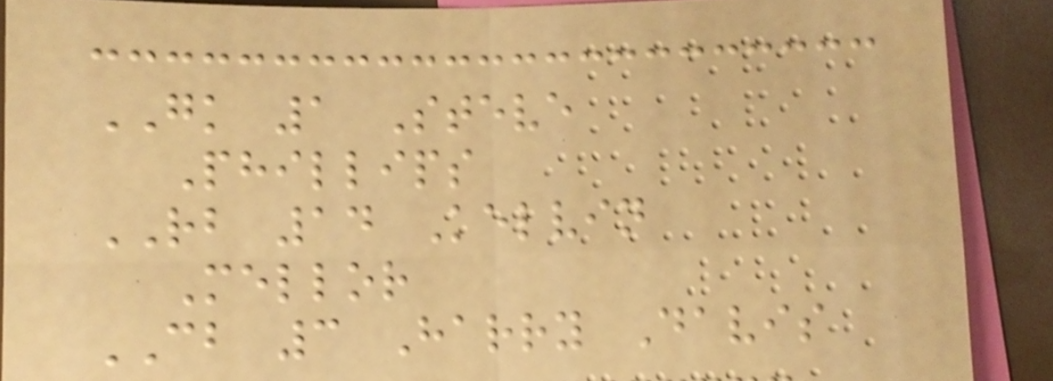GK 1 Steve
Phillips
RB 14 Kelvin
Mellor
CB 3 Harry Davis
